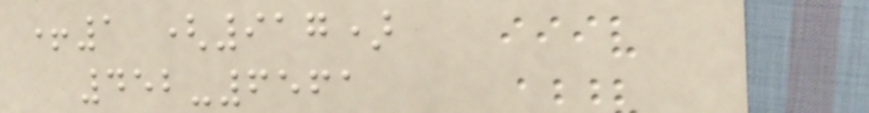+1 (917)
452-6561
